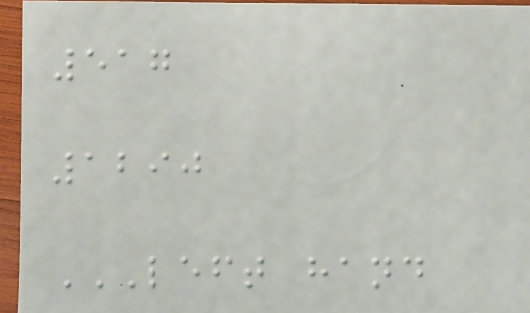517
1290
LEFT HAND
